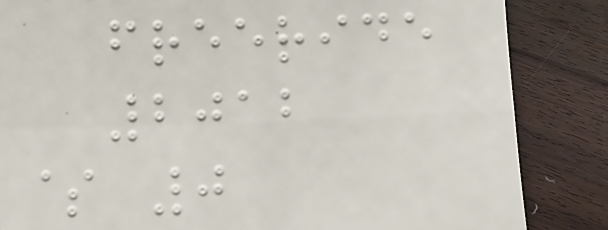freeride
2012
$ 0
